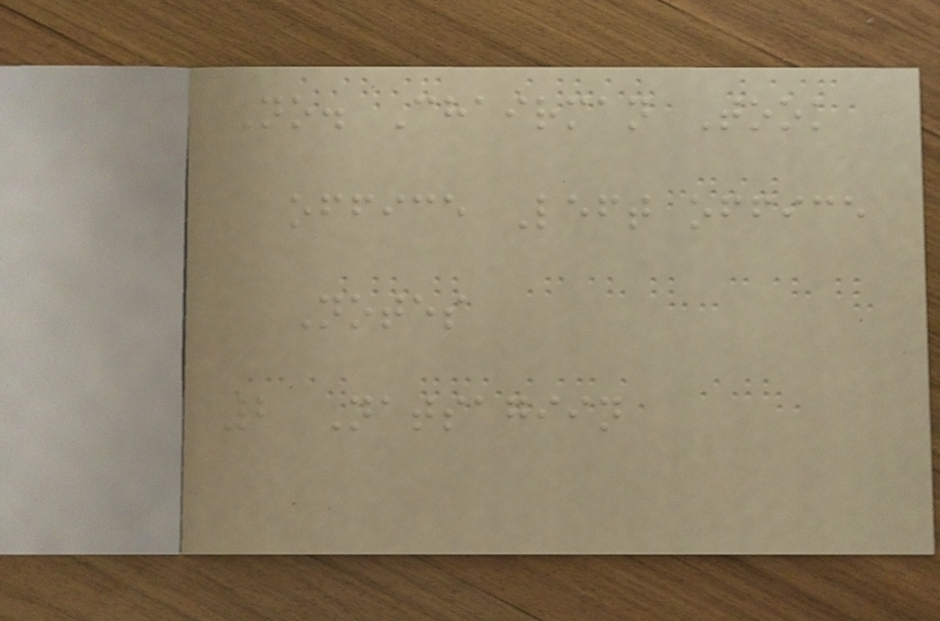No. Chairman Took
office Left office
Notes
2 Natsagiin
